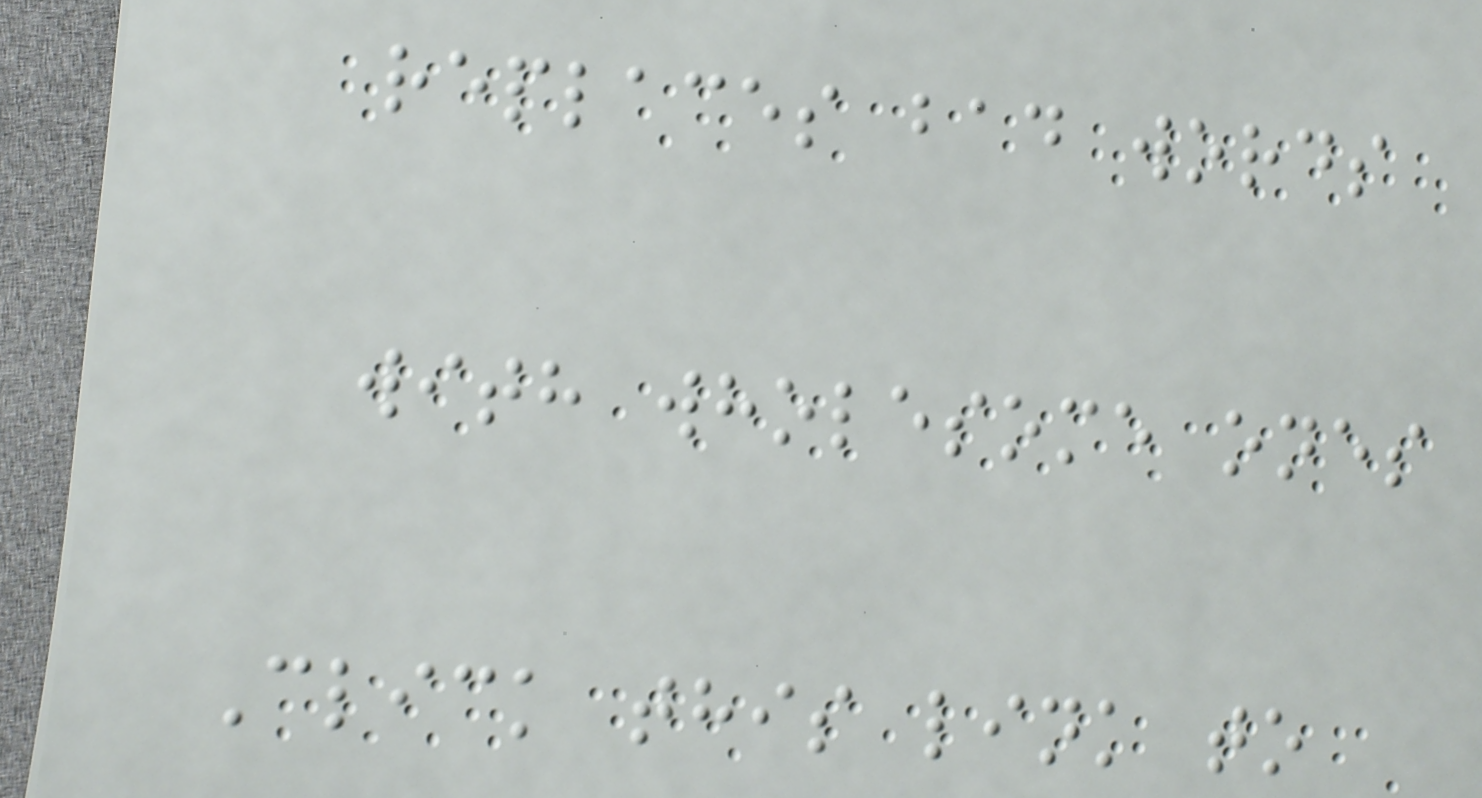replaces bad words
with wholesome ones
Click this link to
